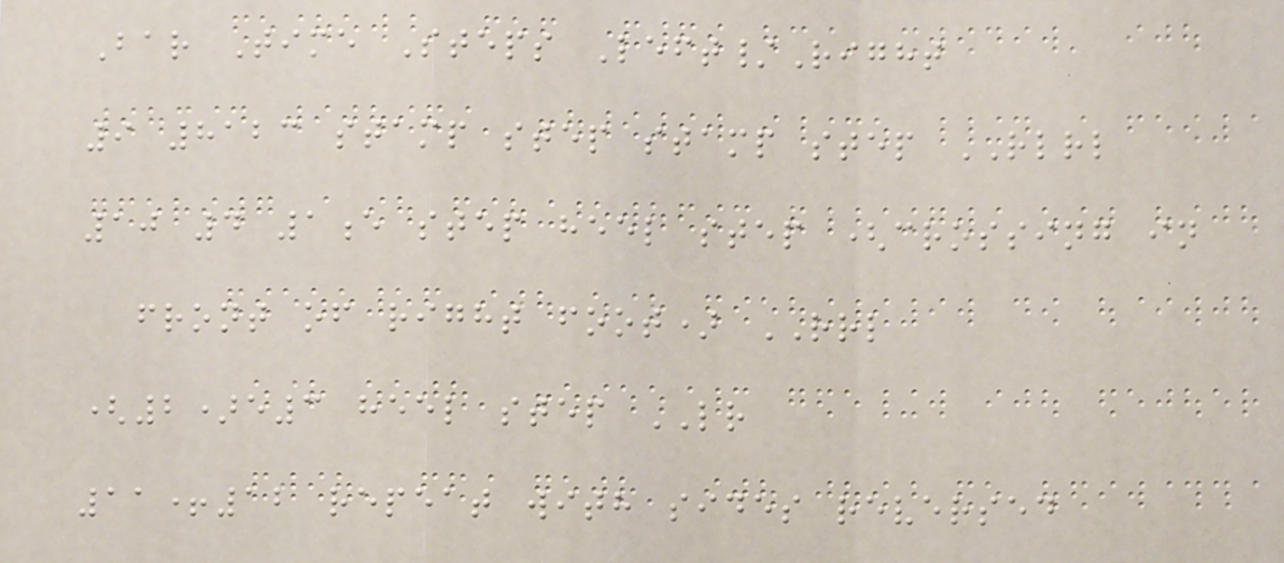Bar Time Steps Left/Right
9 8123 stamp step stamp step RLRL
10 4 1e step heel step (crossing in
front of right foot) RRL
(2)e3 heel step LR
11+12 repeat with sides reversed
